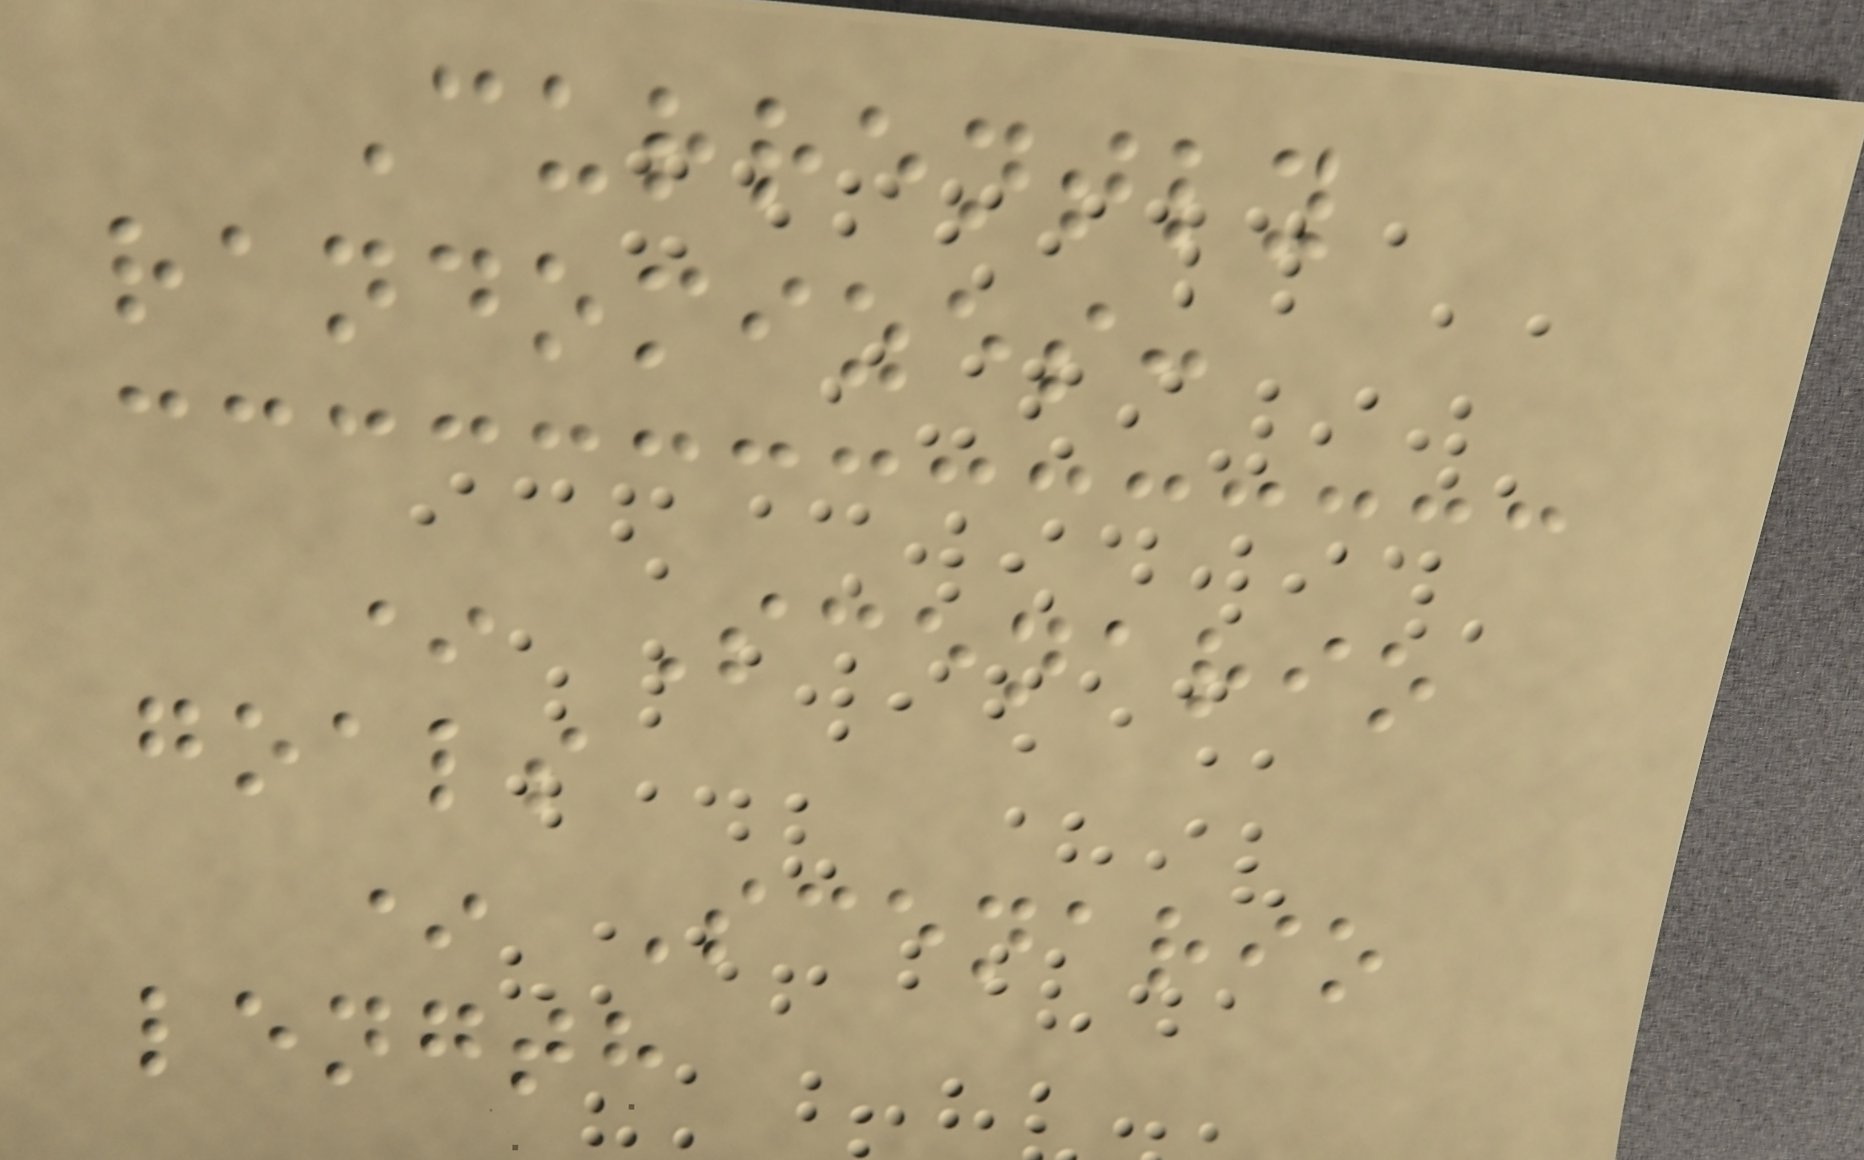Currently
randomizes:
* Scenario
goals
* Scenario
length
